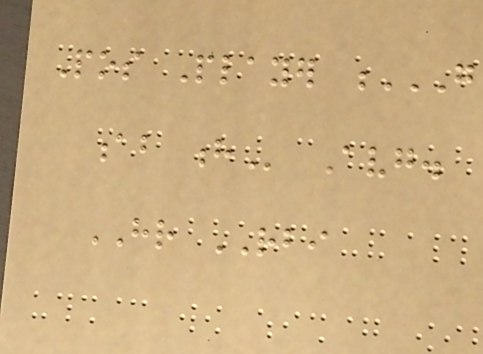Pos Player G
AB H Avg.
HR RBI
